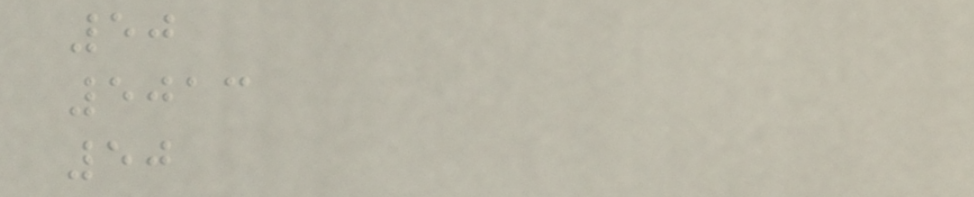50
5013
50
